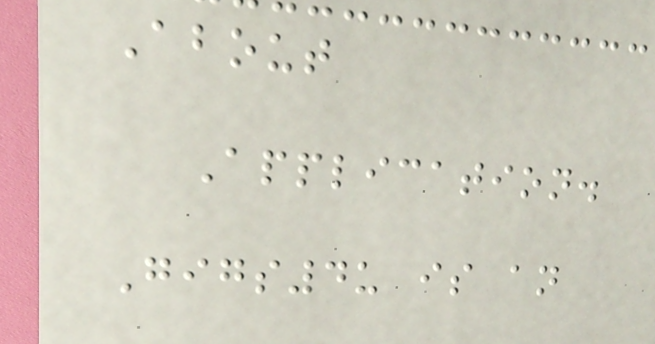About
Application.
Gigs4u is an
